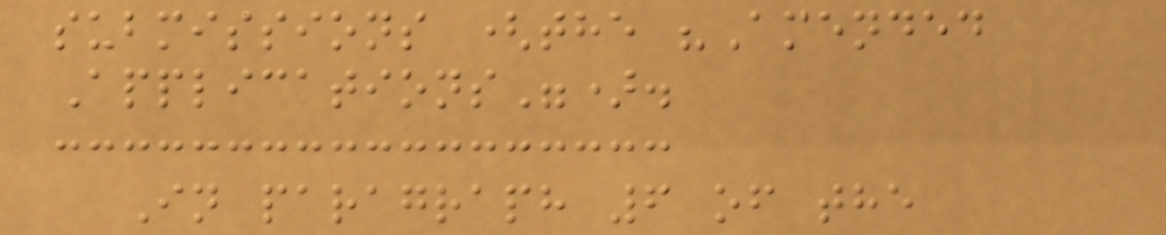submissions (the "Amended
Applications").
In paragraph 6 of the
